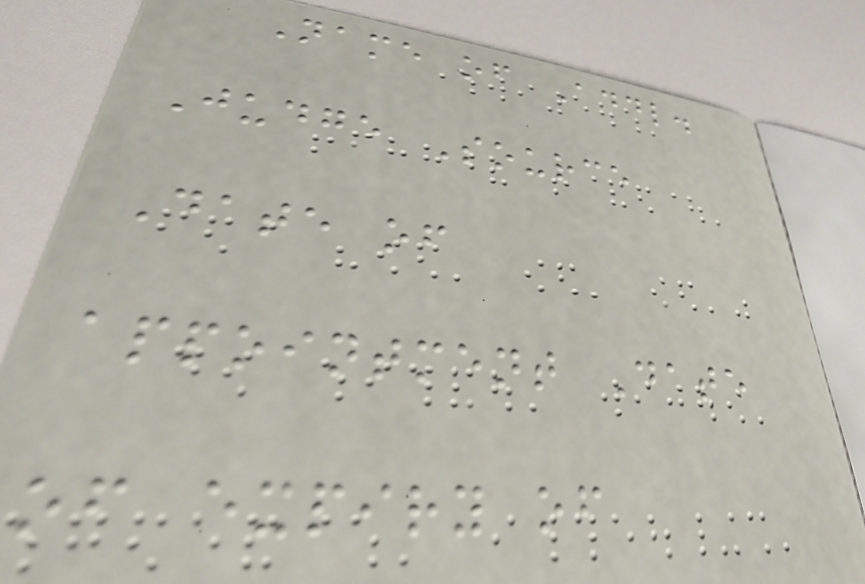Name of Addl.
Judge Source
Date of
appointment Date
of expiry of
